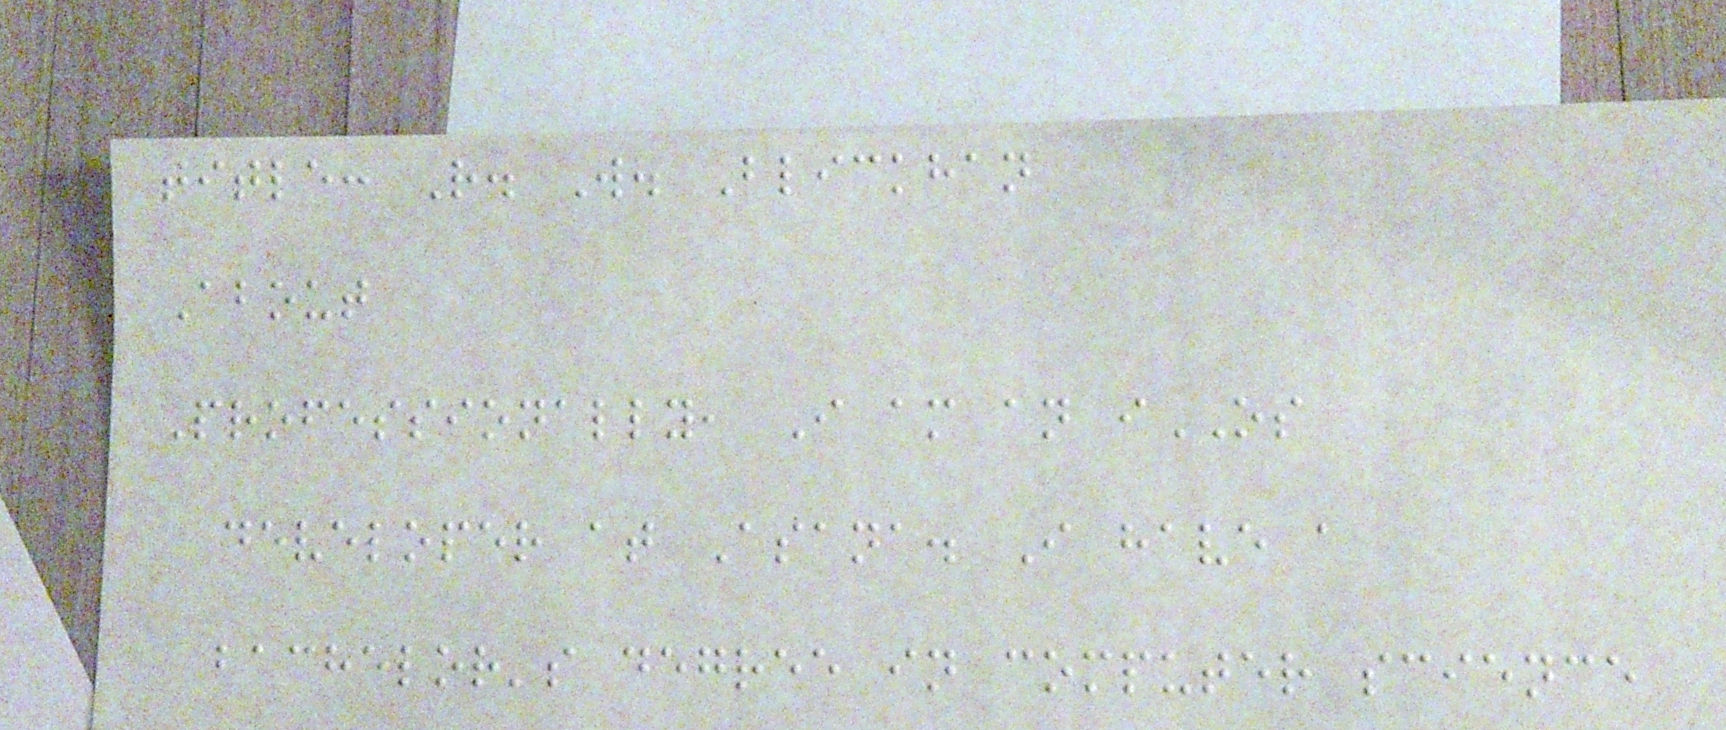title: R. W. Blickhan
About
Professionally, I am an iOS
developer at Asana. I have a
bachelor's degree in computer science
